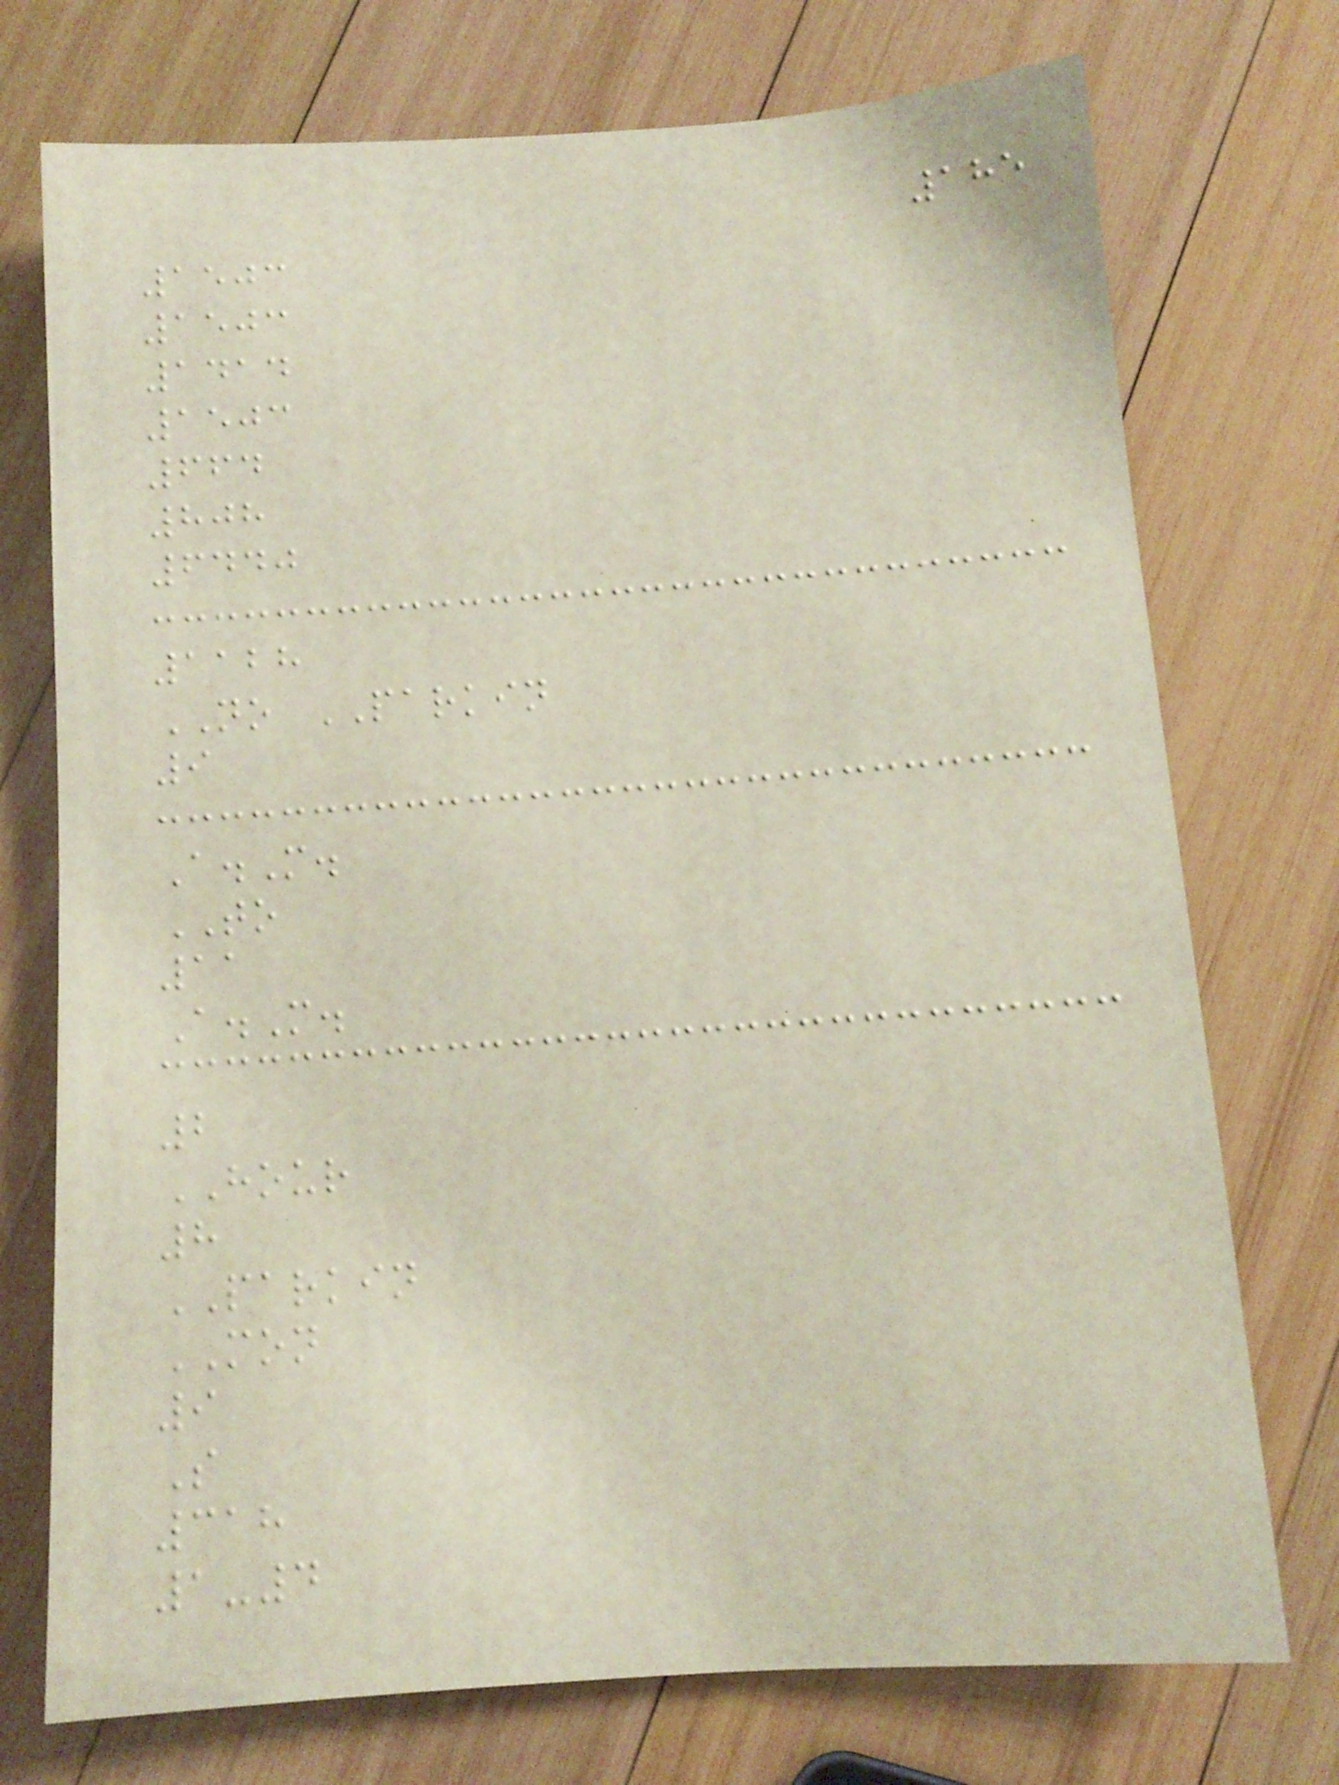185
1503
1503
1414
1503
664
808
6440
1128
NO PARKIN
9
A.M.
TO
11
A.M.
2
HOUR
8
PARKIN
MON
9
S
318
1-4
